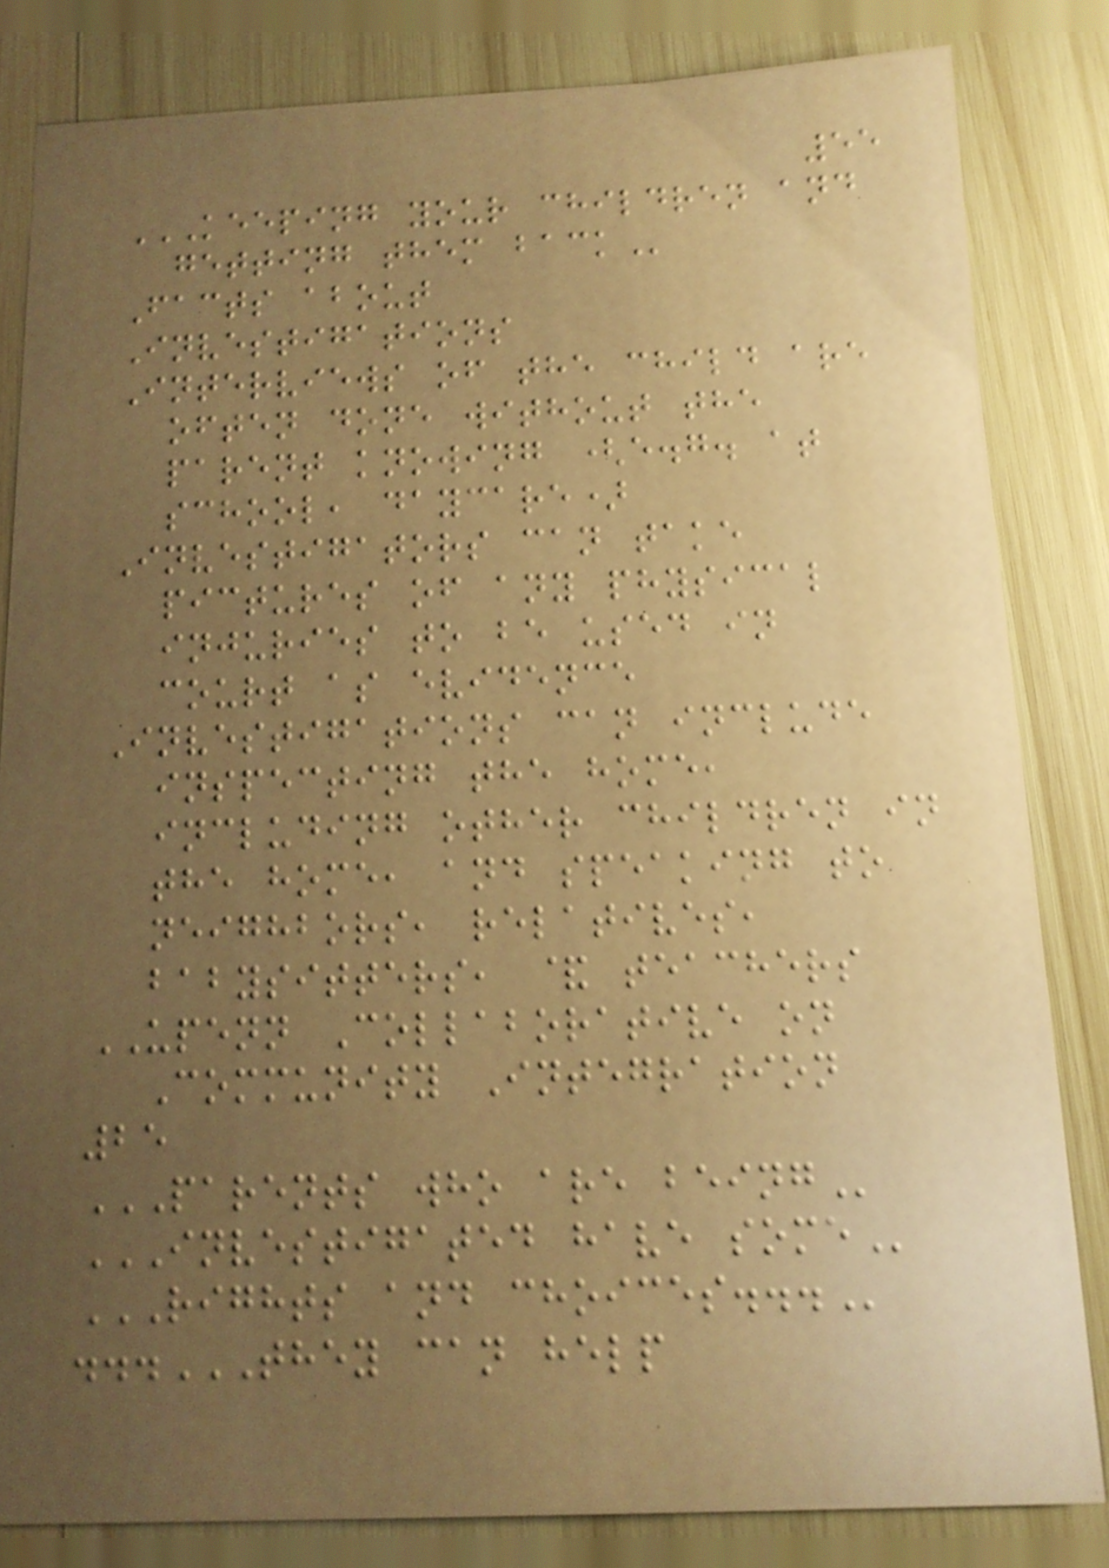55
KEEPING YOUR CHILDREN AND
GETTING THEM BACK
Facts about
Investigations
Interviews of the child are
often done without the
parent knowing (e.g. at
school, daycare)
Investigators can take
pictures of any physical
injuries to be used in
court as evidence
Investigations can include
inspecting the home,
including other children in
the home, and speaking to
neighbors, relatives,
babysitters, & teachers
UPENN Collaborative on
Community Integration
25
PARENTS WHO ARE BEING
INVESTIGATED HAVE SOME
RIGHTS AND CHOICES...
...THEY CAN HELP
